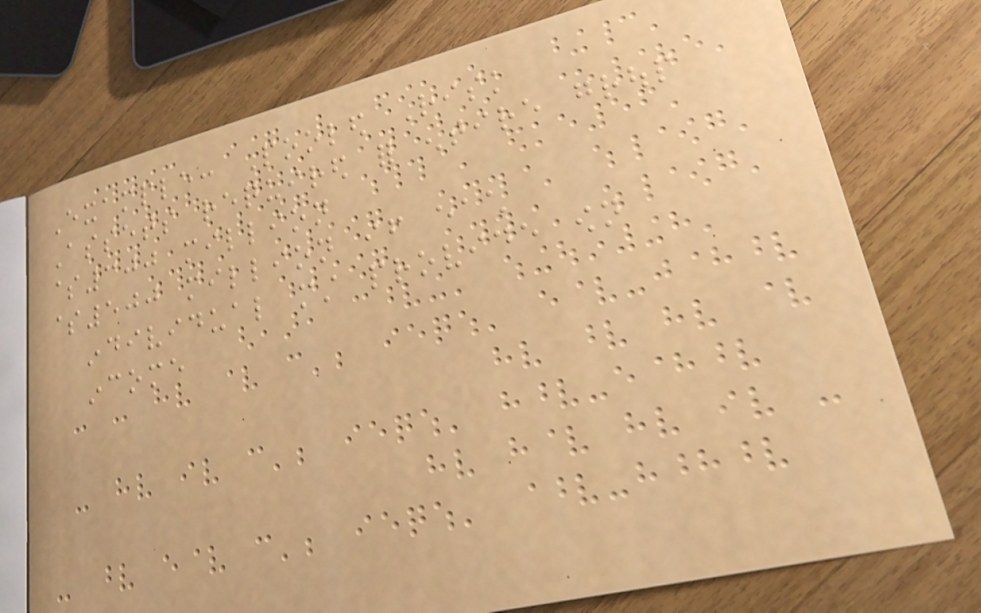Example: Pooled Risk
Assets required for entire group
$300 million
$500 million if each
individual must provide own
income
